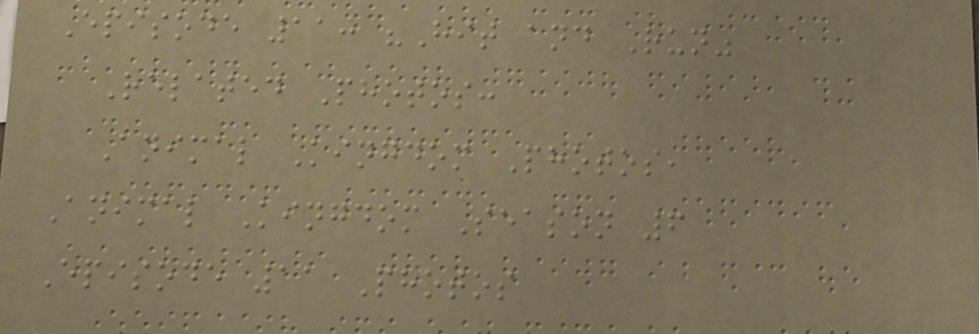Episode 11: "Hit and Run"
Related Photos:
Animal Kingdom Photos,
Animal Kingdom Season 6
Episode 11 Photos
